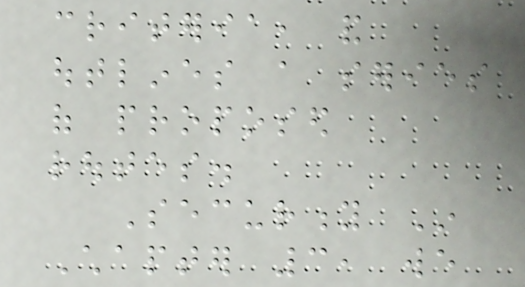criteria, and
outlines a series
of proposed
routes.
Security In
Chapter 3, we
